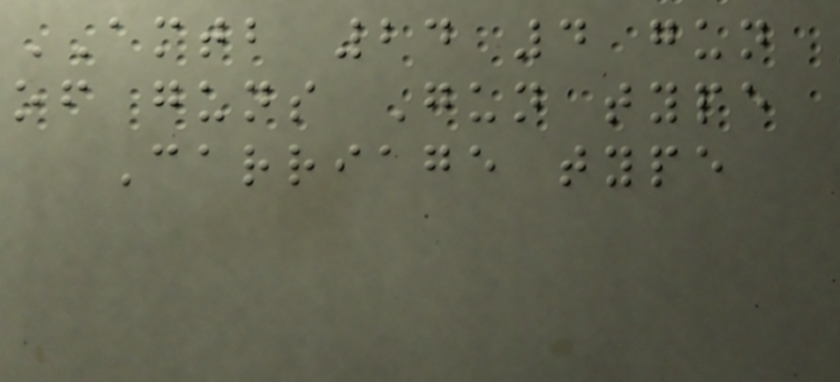AMTB 24 4 gun
of guns Gun type
Carriage type
